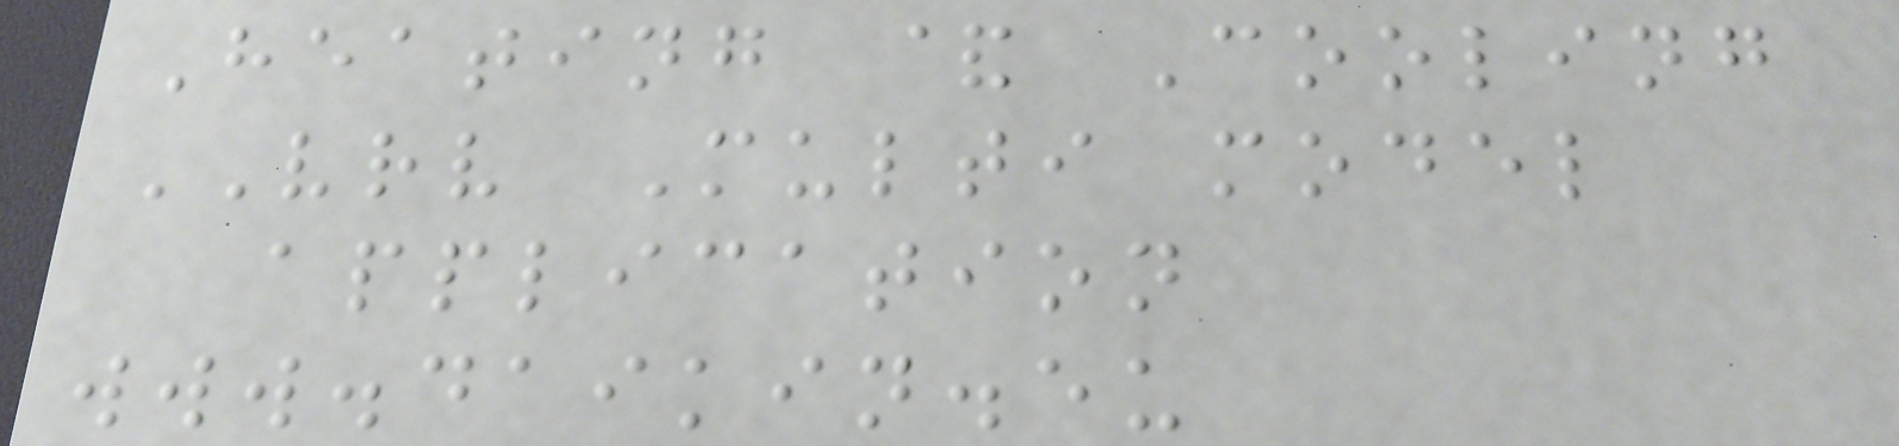Heating & Cooling
VRV Multi model
application
www.daikin.eu
